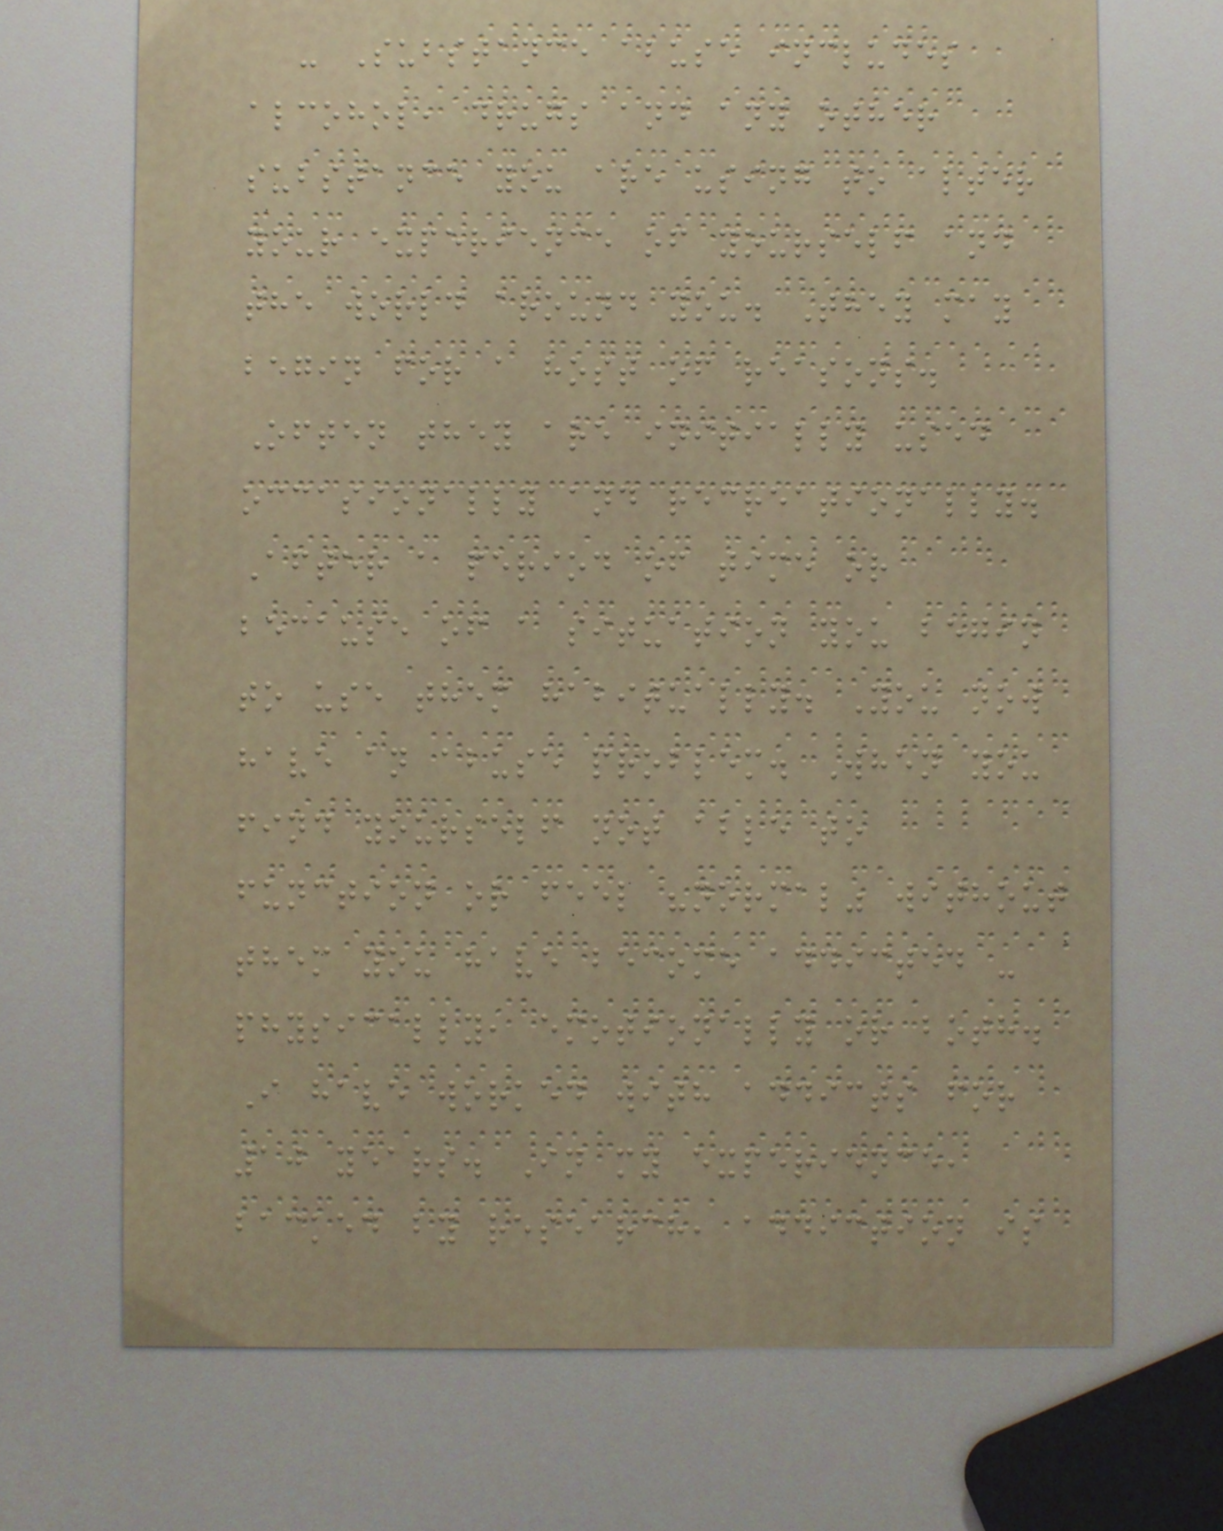- Substance abuse includes
alcohol, drugs and any other
substance you are using to alter
your experience of yourself and
the world around you. They may
begin for a host of reasons.
Often they are initially used
occasionally and recreationally.
After a period of time or
because of a situation you begin
to use them habitually. You now
have an abuse problem. When you
find yourself not able to
function or feel "normal" without
them you have become addicted -
physically, emotionally or both.
I have worked with addicts for
10 years. In my experience,
backed by research, addiction is
